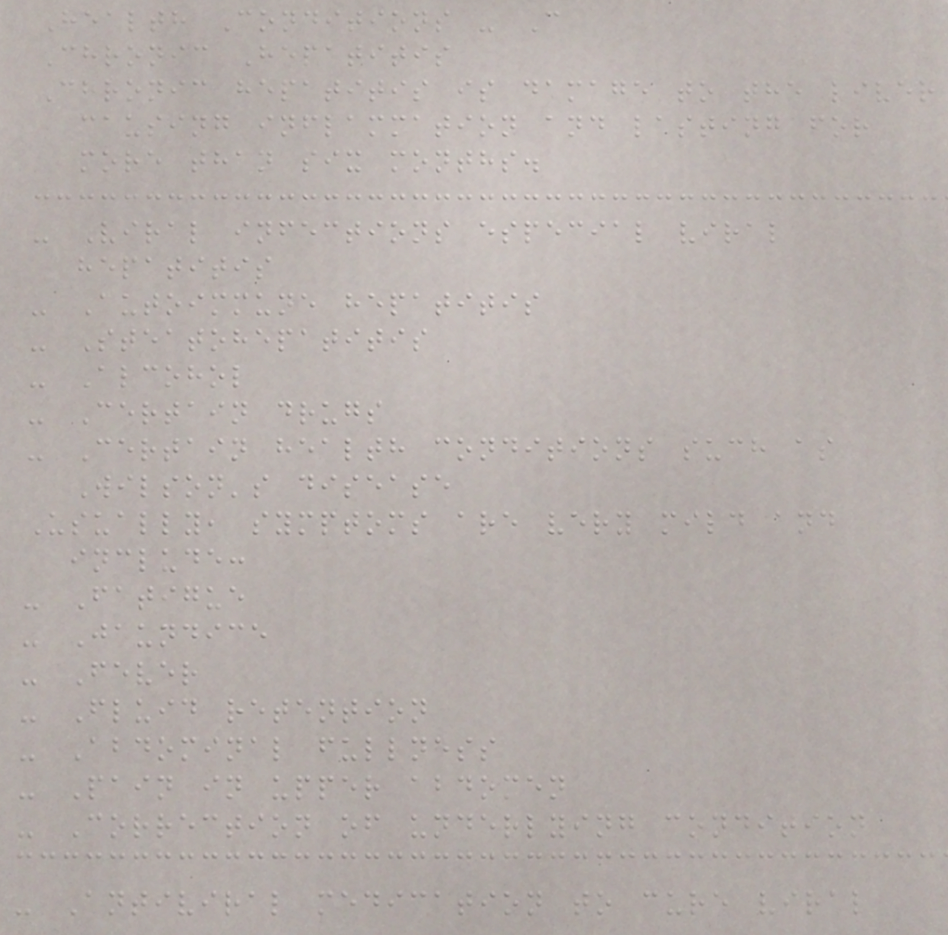Health Conditions - C
Chronic Hepatitis
Chronic hepatitis is damage to the liver
causing inflammation and lasting for
more than six months.
- Viral infections especial viral
hepatitis
- Autoimmune hepatitis
- Steatohepatitis
- Alcohol
- Certain drugs
- Certain health conditions such as
Wilson's disease
Usually, symptoms are very mild and
include:
- Fatigue
- Jaundice
- Fever
- Fluid retention
- Abdominal fullness
- Pain in upper abdomen
- Correction of underlying condition
- Antiviral medication to cure viral
